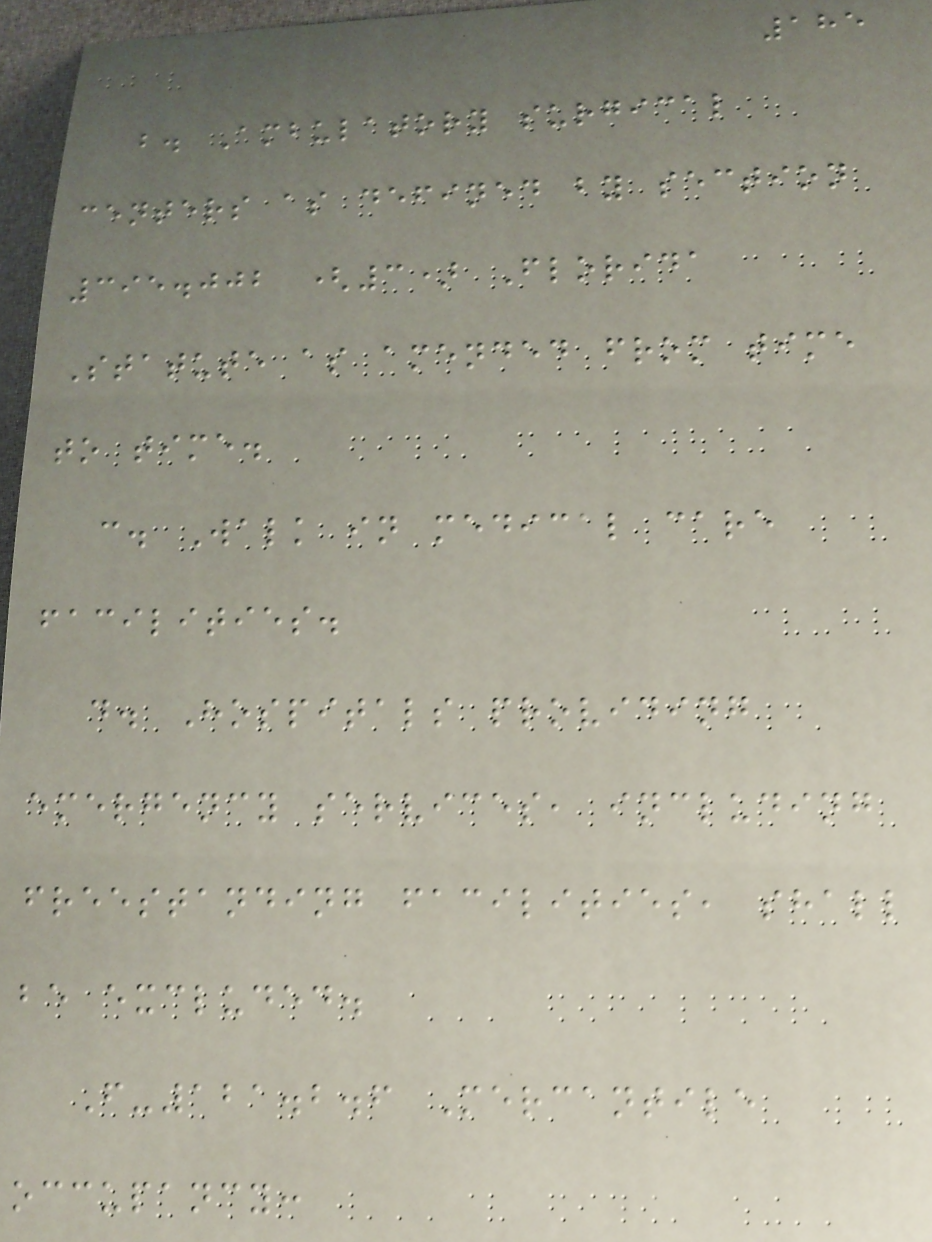185
b. Ambulatory surgical
centers as defined by section
395.002 (3) Florida
Statute as amended from time
to time.
c. Walk in medical care
facilities.
d. Hospitals providing
emergency services, including
freestanding facilities, shall
be excluded.
F-121.2.6 Mercantile
occupancy:
